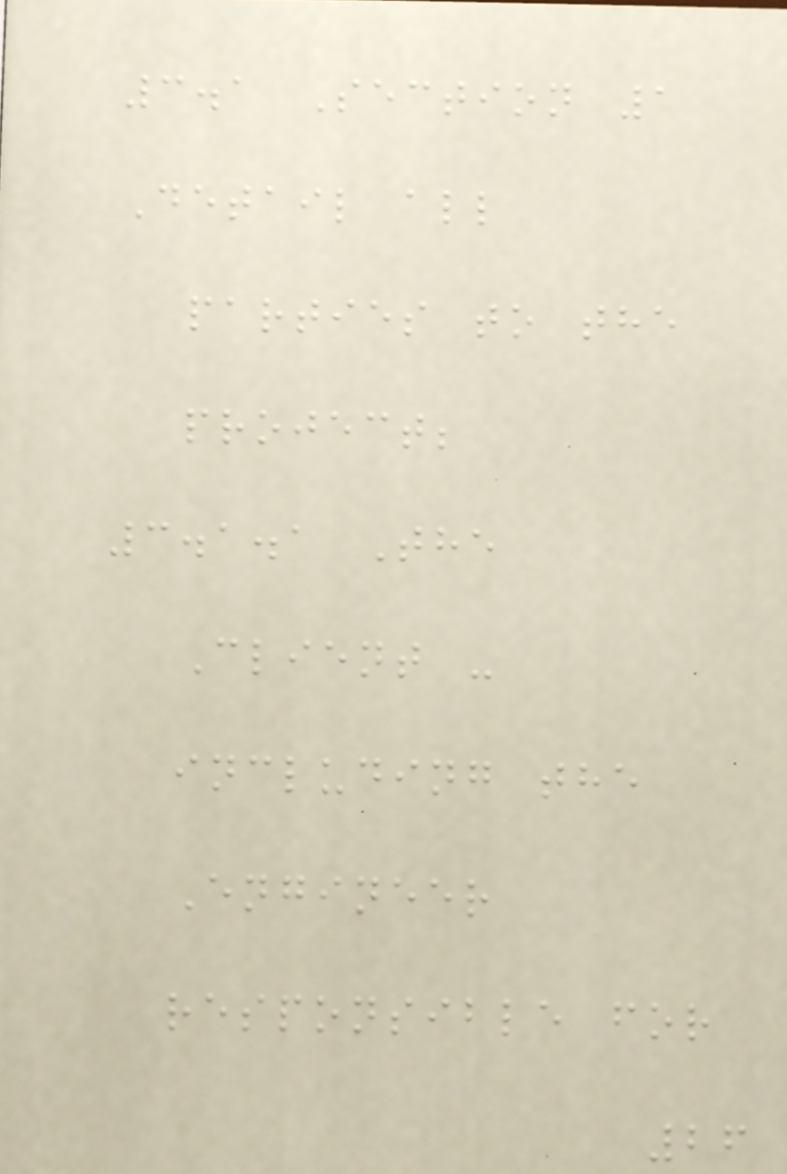3.1 Section 1
Detail all
parties to the
project;
3.1.1 The
Client -
including the
Engineer
responsible for
26
